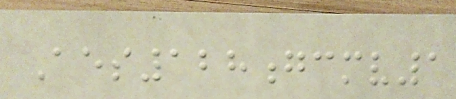Aes128gcmv1
